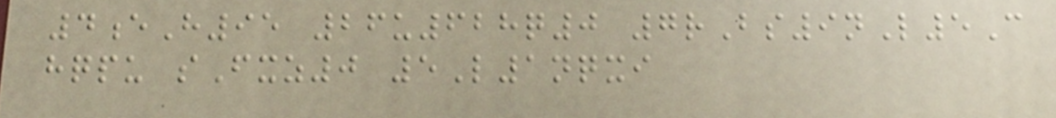4eH95 26u628q0 7rBs9nL5C
hqpu sFxz0 5L1nqxi
